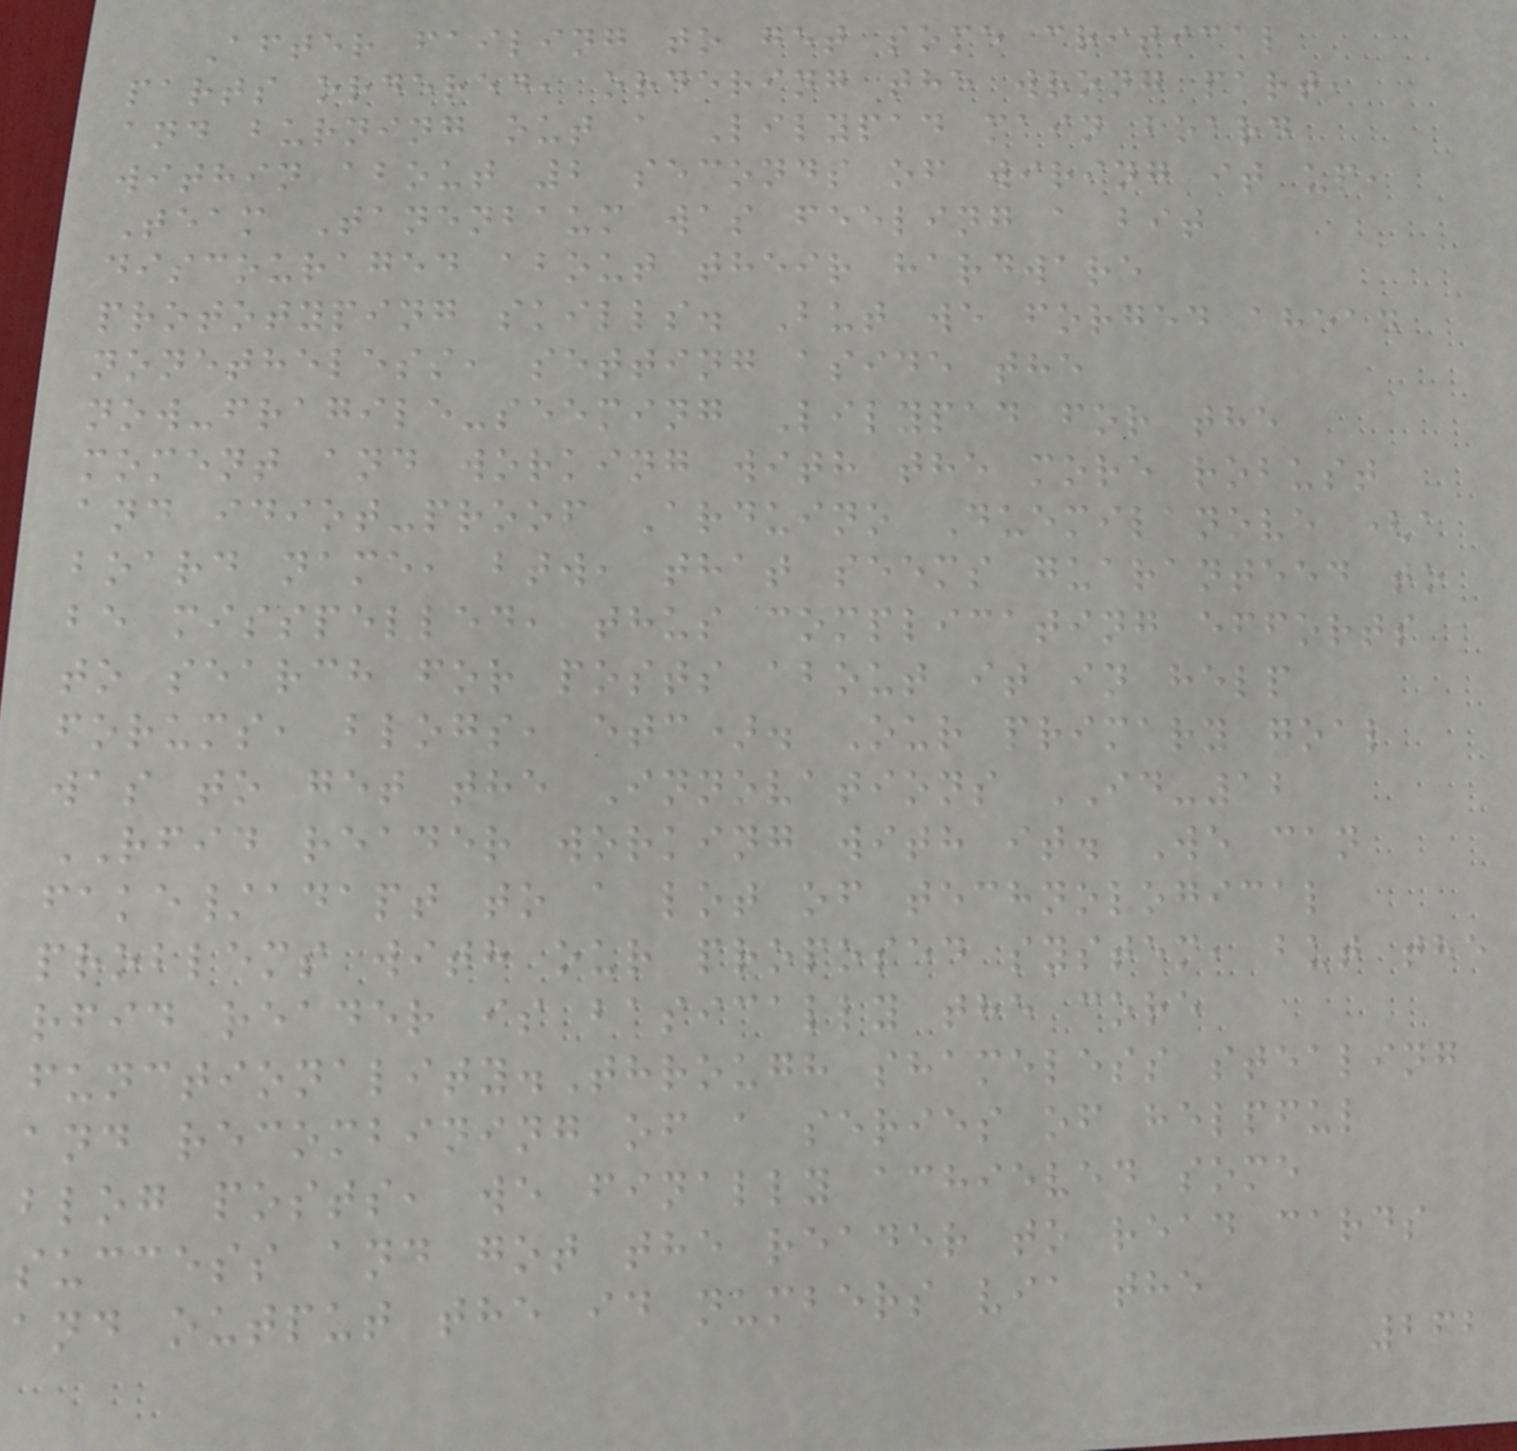After failing to get some critical
parts ordered, ordering the wrong part,
and burning out a Lilypad main board
within about 2 seconds of wiring it up,
Team Tanenbaum was feeling a bit
discouraged about their hardware
prototyping skills. But we forged ahead
nonetheless, setting aside the
now-fragile-seeming Lilypad for the
moment and working with the more robust
and idiot-proof Arduino Duemilanove (a
board name, btw, that seems guaranteed to
be misspelled, thus complicating efforts
to search for posts about it in help
forums, blogs, etc). Our primary goal
was to get the Innovations ID-12
RFID reader working with it. We can
fake/adapt to a lot of technological
problems with our proposed system, but the
rfid reader is basically the core
functionality.Through shameless stealing
and recombining of a series of helpful
blog posts, we finally achieved some
success and got the reader to read cards
and output the id numbers via the
262
